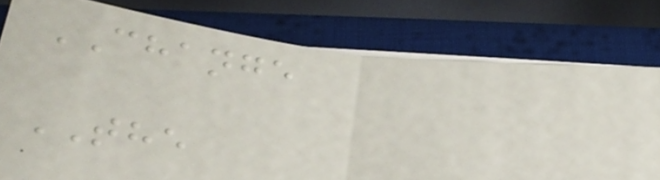CHANGE
THE
